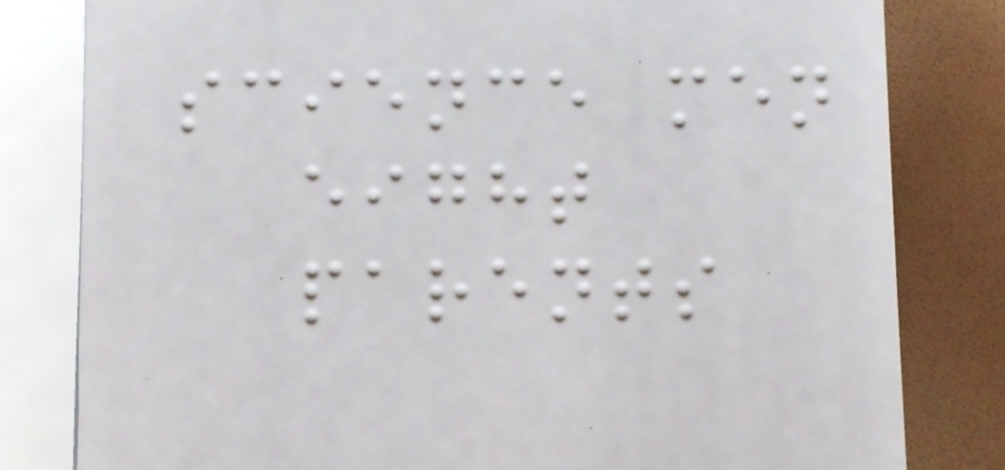science men
eight
parents
